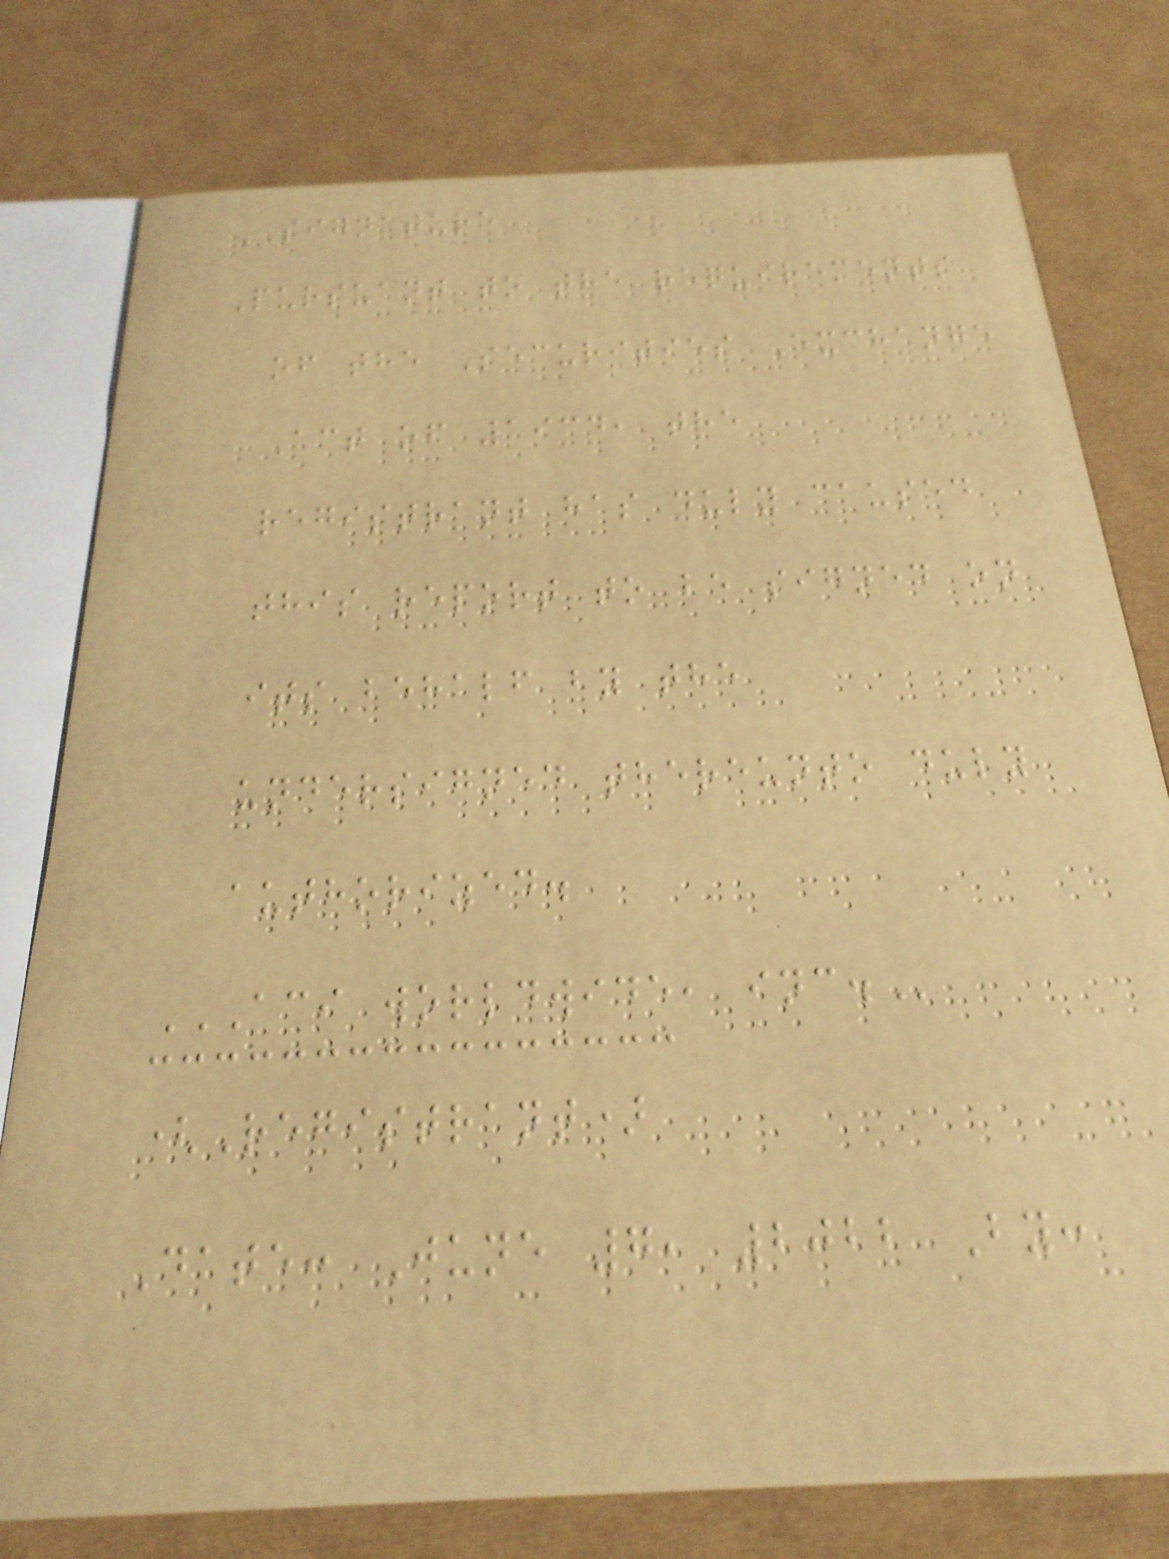SIGNATURE
Pursuant to the requirements
of the Securities Exchange
Act of 1934, the
registrant has duly caused
this report to be signed on
its behalf by the
undersigned thereunto duly
authorized.
ACI WORLDWIDE, INC.
(Registrant)
Date: June 7, 2022 By:
